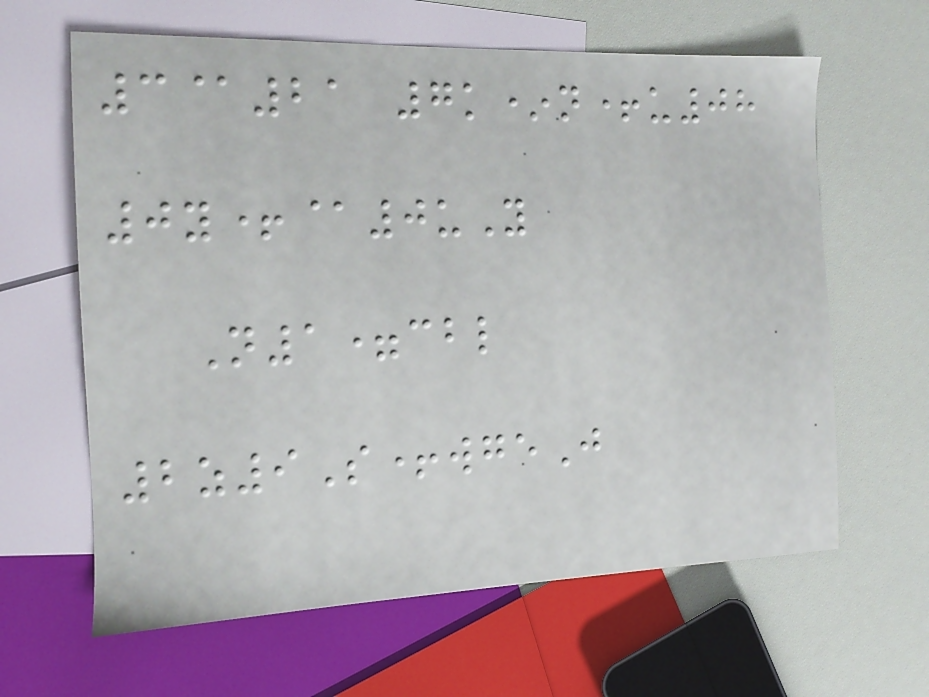3@21 7k*n+u08
0y+@0uY
N1=cbl
2z9S+wgeJ
